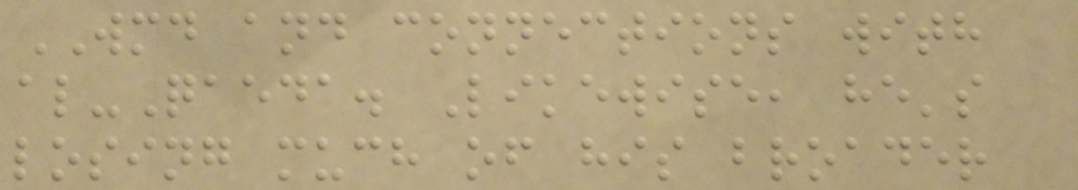WMD and connections with
al-Qaeda. Likewise, he's
losing much of his broader
